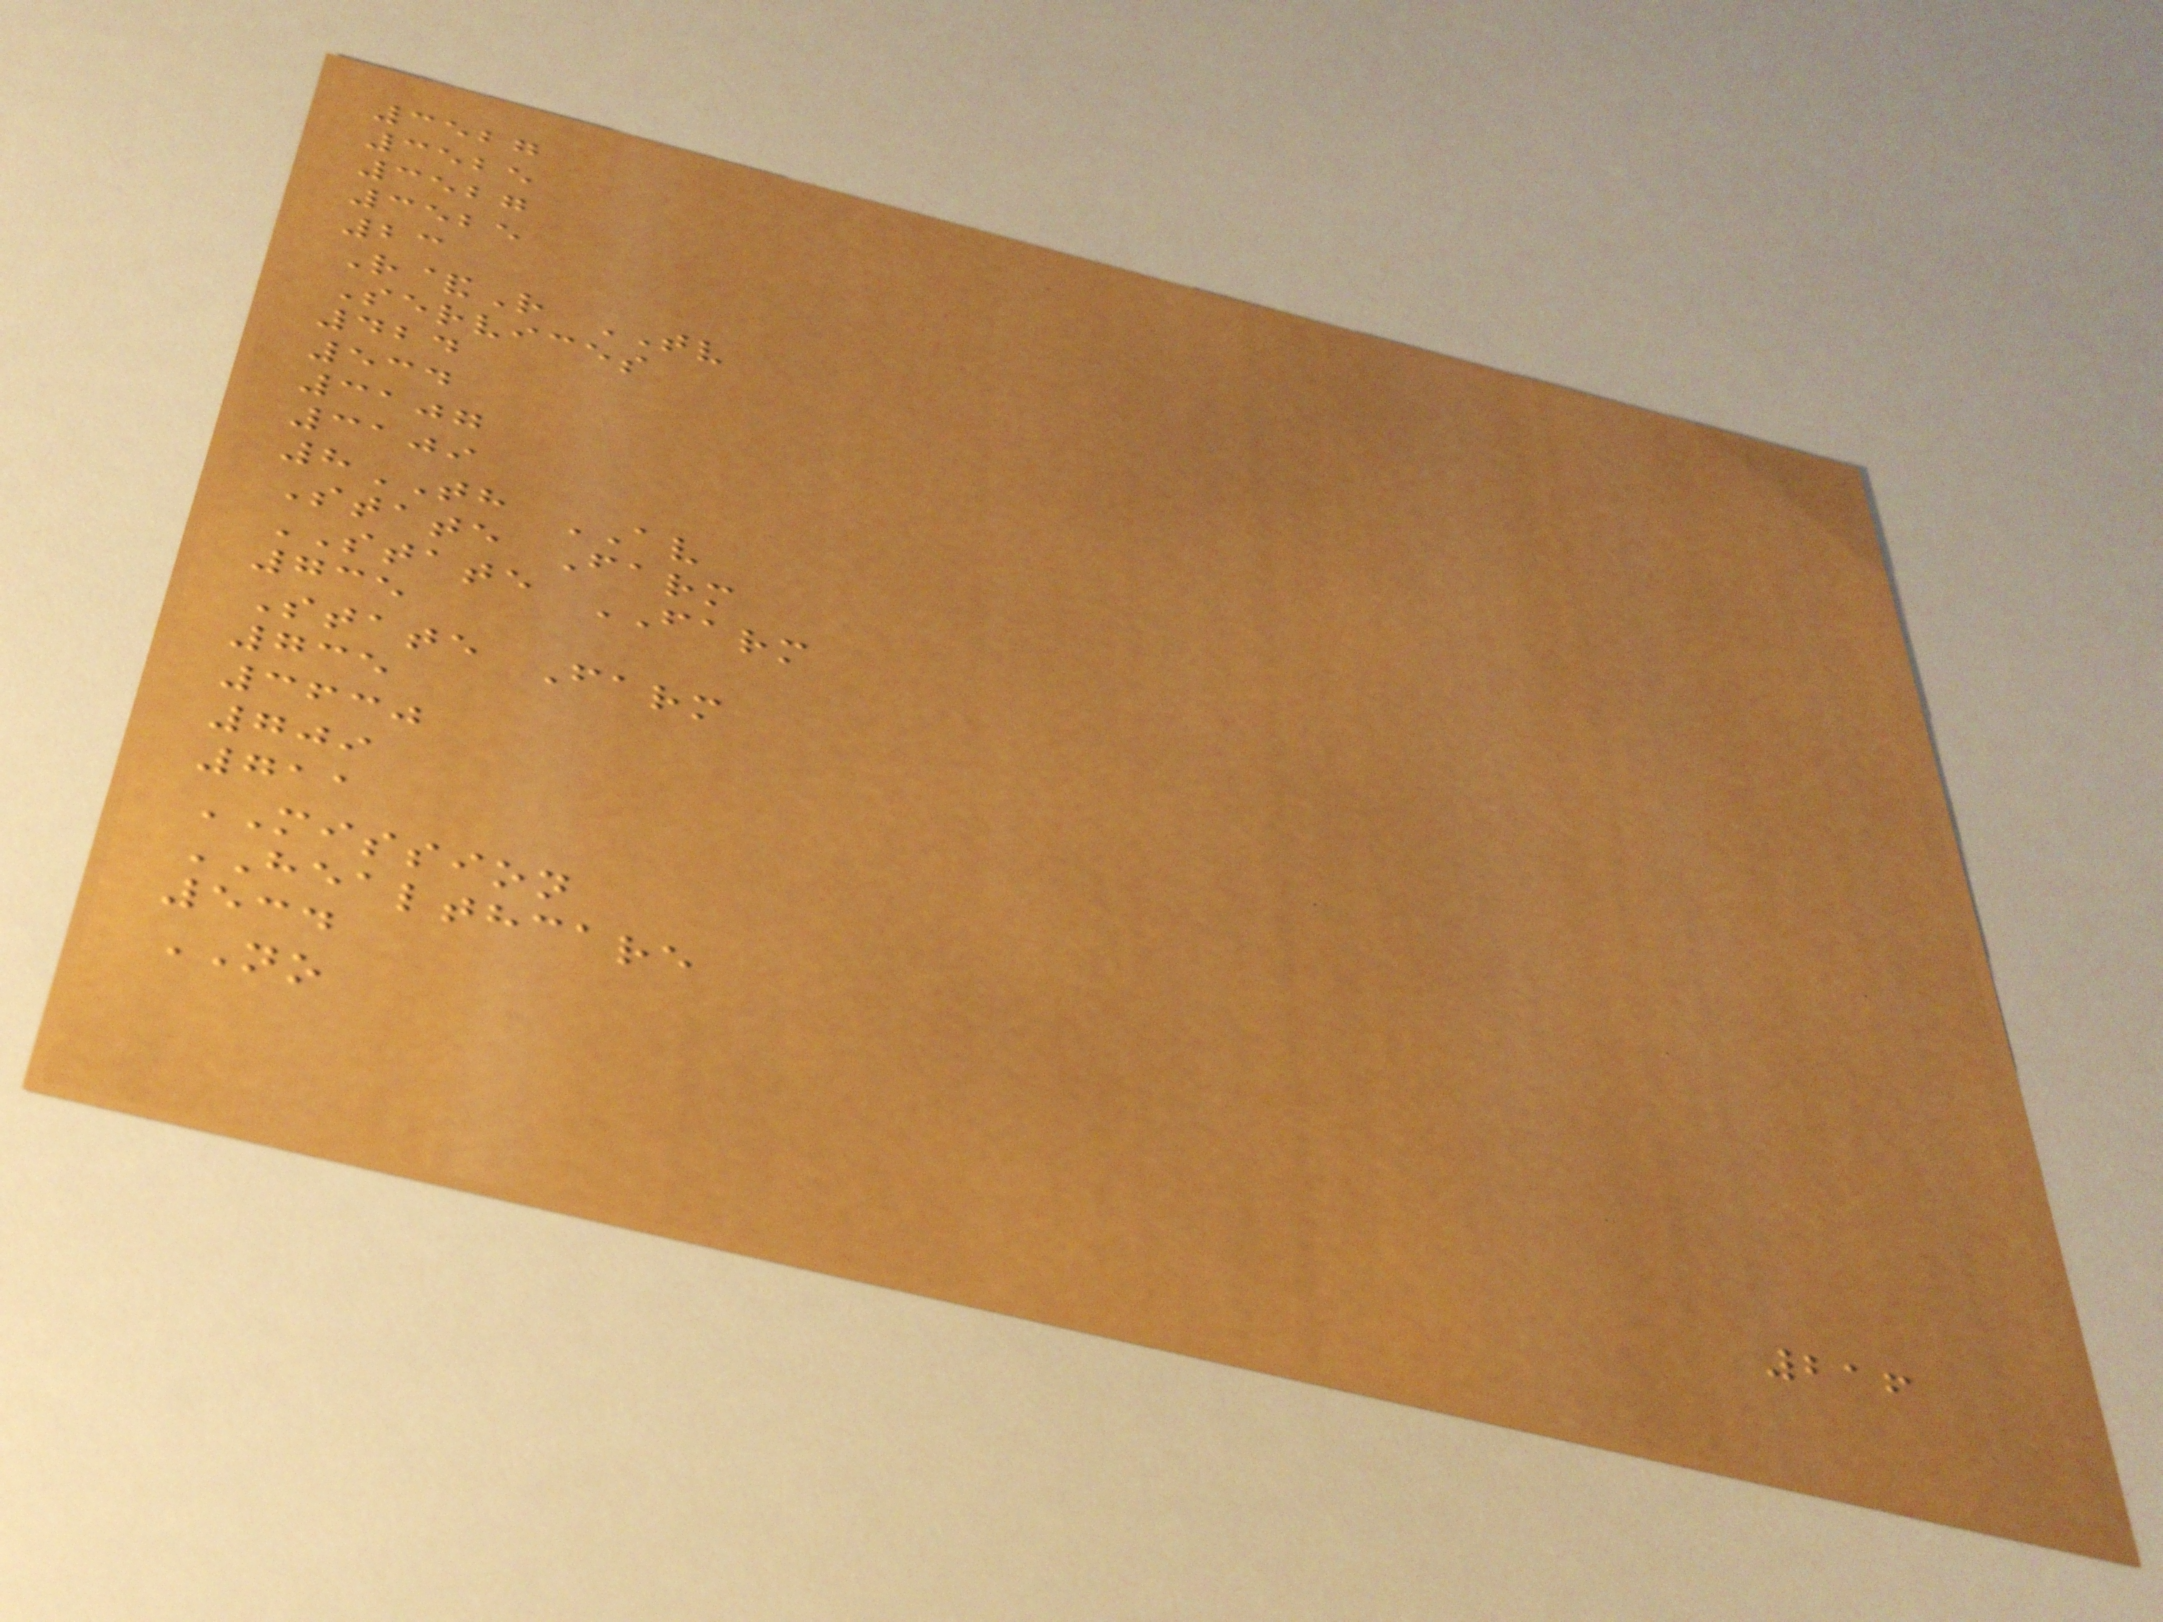3527
3525
3527
3525
23
R&R TV
Services
424
534
3107
3109
8TH AV
State Farm
STATE FARM
735
State Farm
735
3630
709
711
MISSION
HEALTHCARE
534
NO
216
